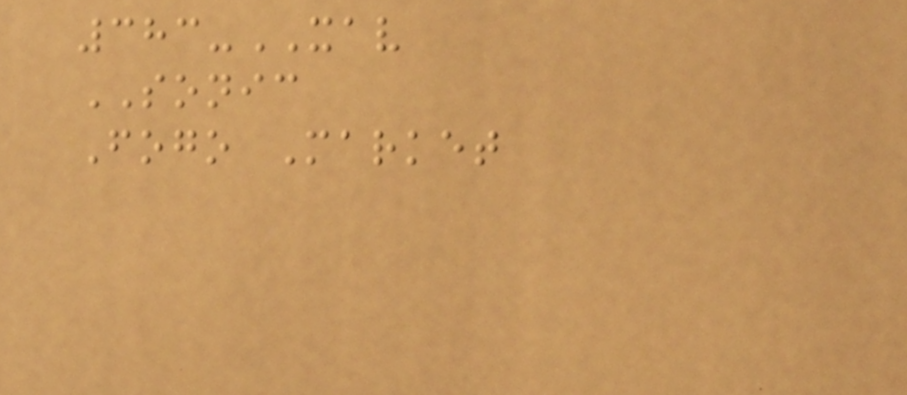383-XAV
SONIC
Fogo Market
